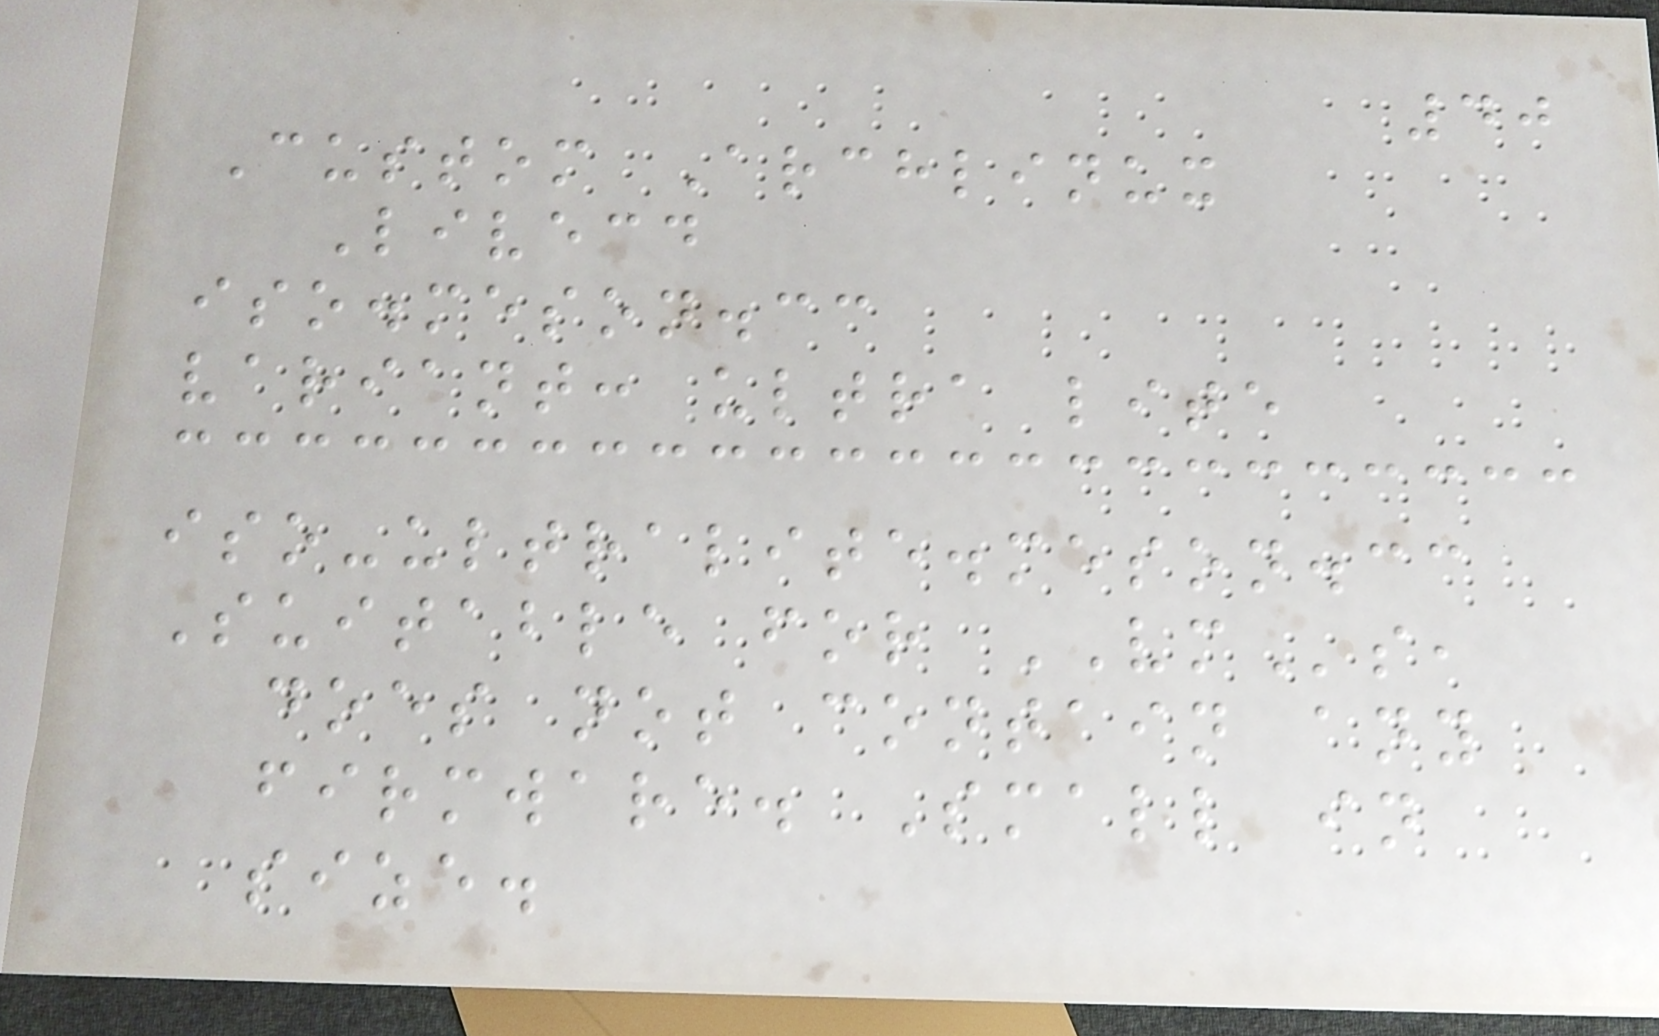40
Custom Archlinux
Livecd
iso.meson.cc
variant: ultra lite
iso-ultralite.meson.cc
Suitable for VMs,
does not contain any
firmware. Small in
size.
